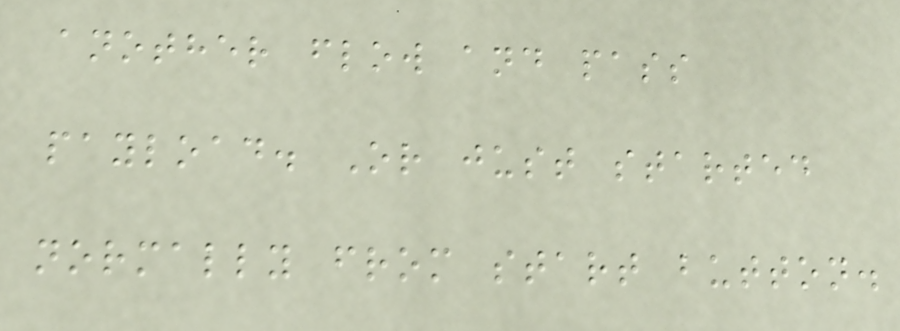another flow and pass
payload. Or just started
normally from start button.
